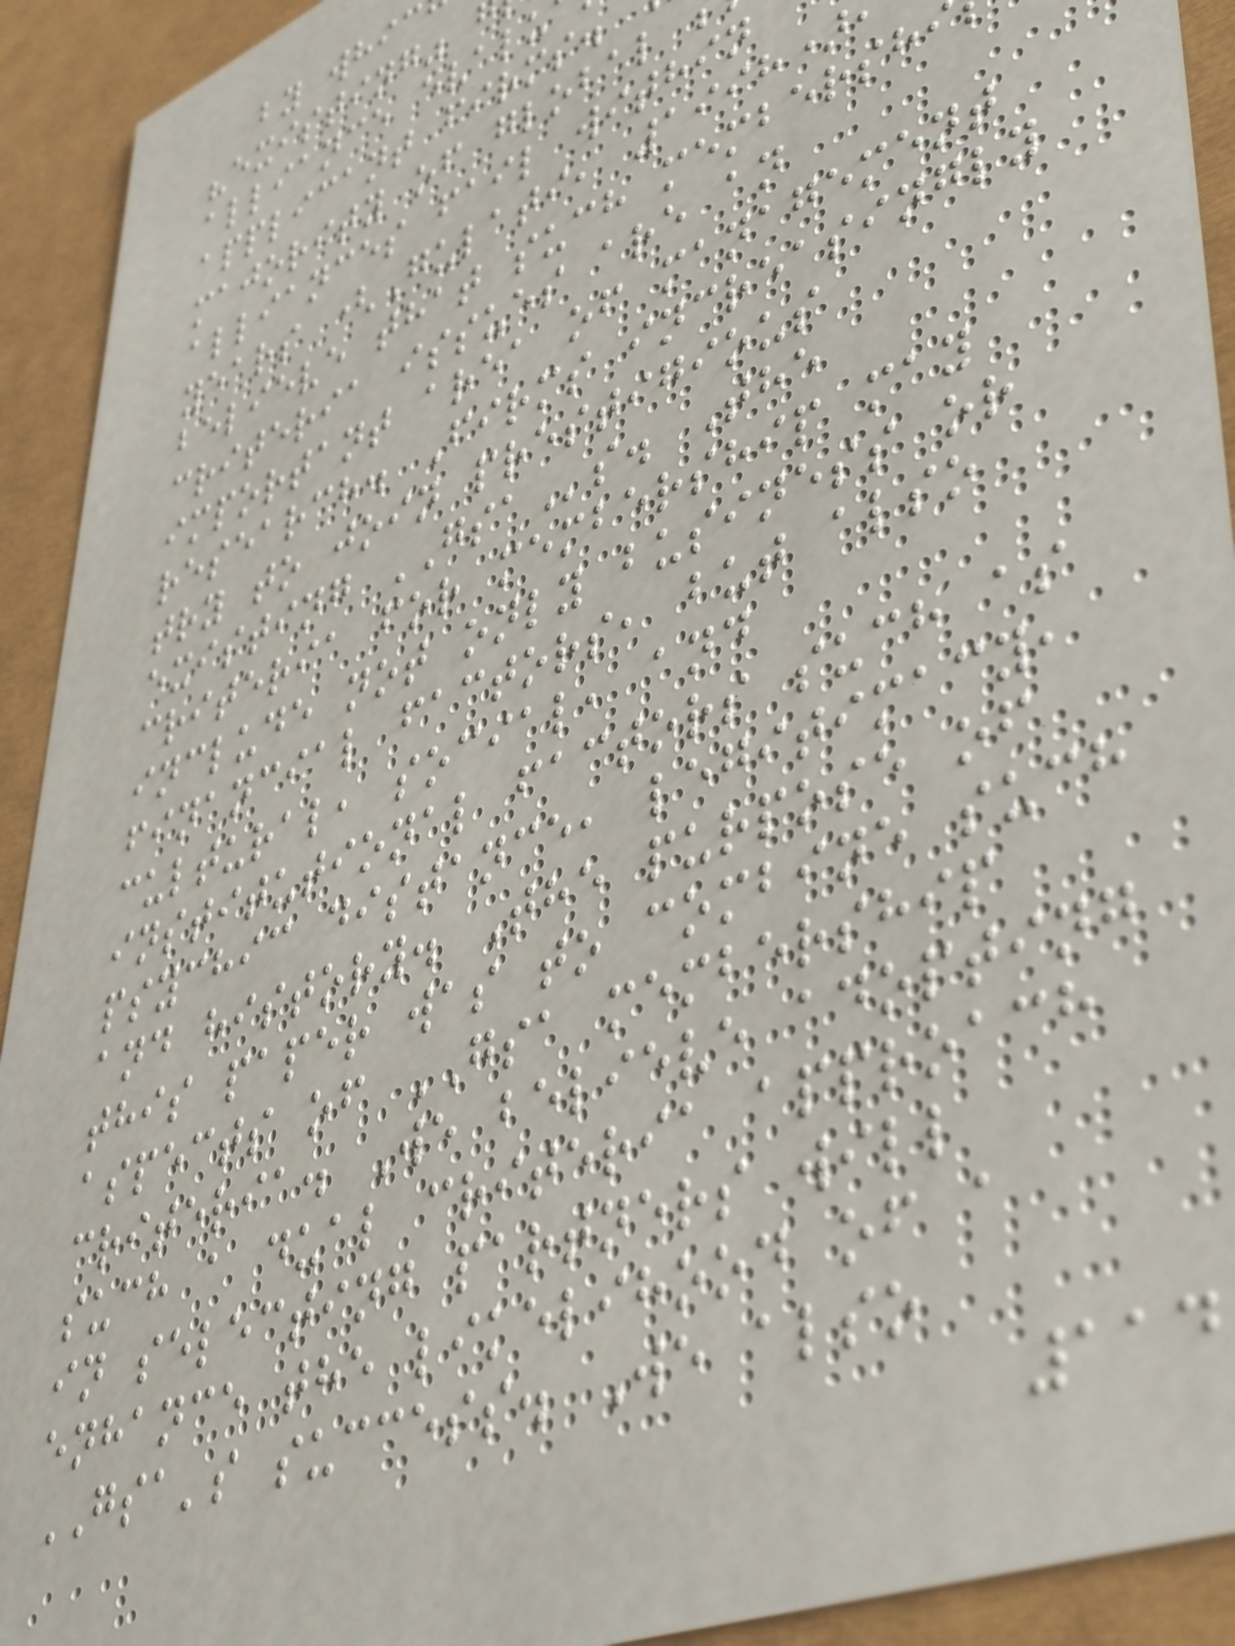by whic
"existing"
alliance evalu
applicant firms.
majority of global
alliances fail within
years (Gulati, 1998)
believe that such membersh
criteria issues are an
important area of management
research. Firms increasingly
try to join prestigious
existing GSAs. The
criteria for membership may
include not only business or
financial factors, but also
cultural, social, and
institutional factors such as
psychic distance, legitimacy,
and history. The purpose of
this paper was to combine such
aspects of GSA membership
criteria. We believe adopting
such a dual criteria approach
in selecting partners will
enhance the likelihood of a
GSA's success. We also
114
